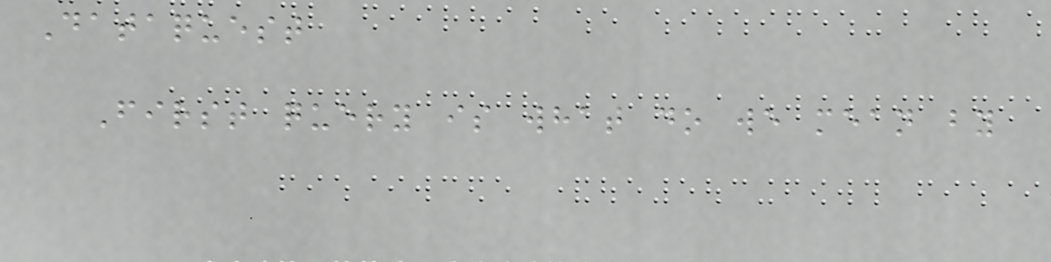Dataquest
First query is what do we mean by
